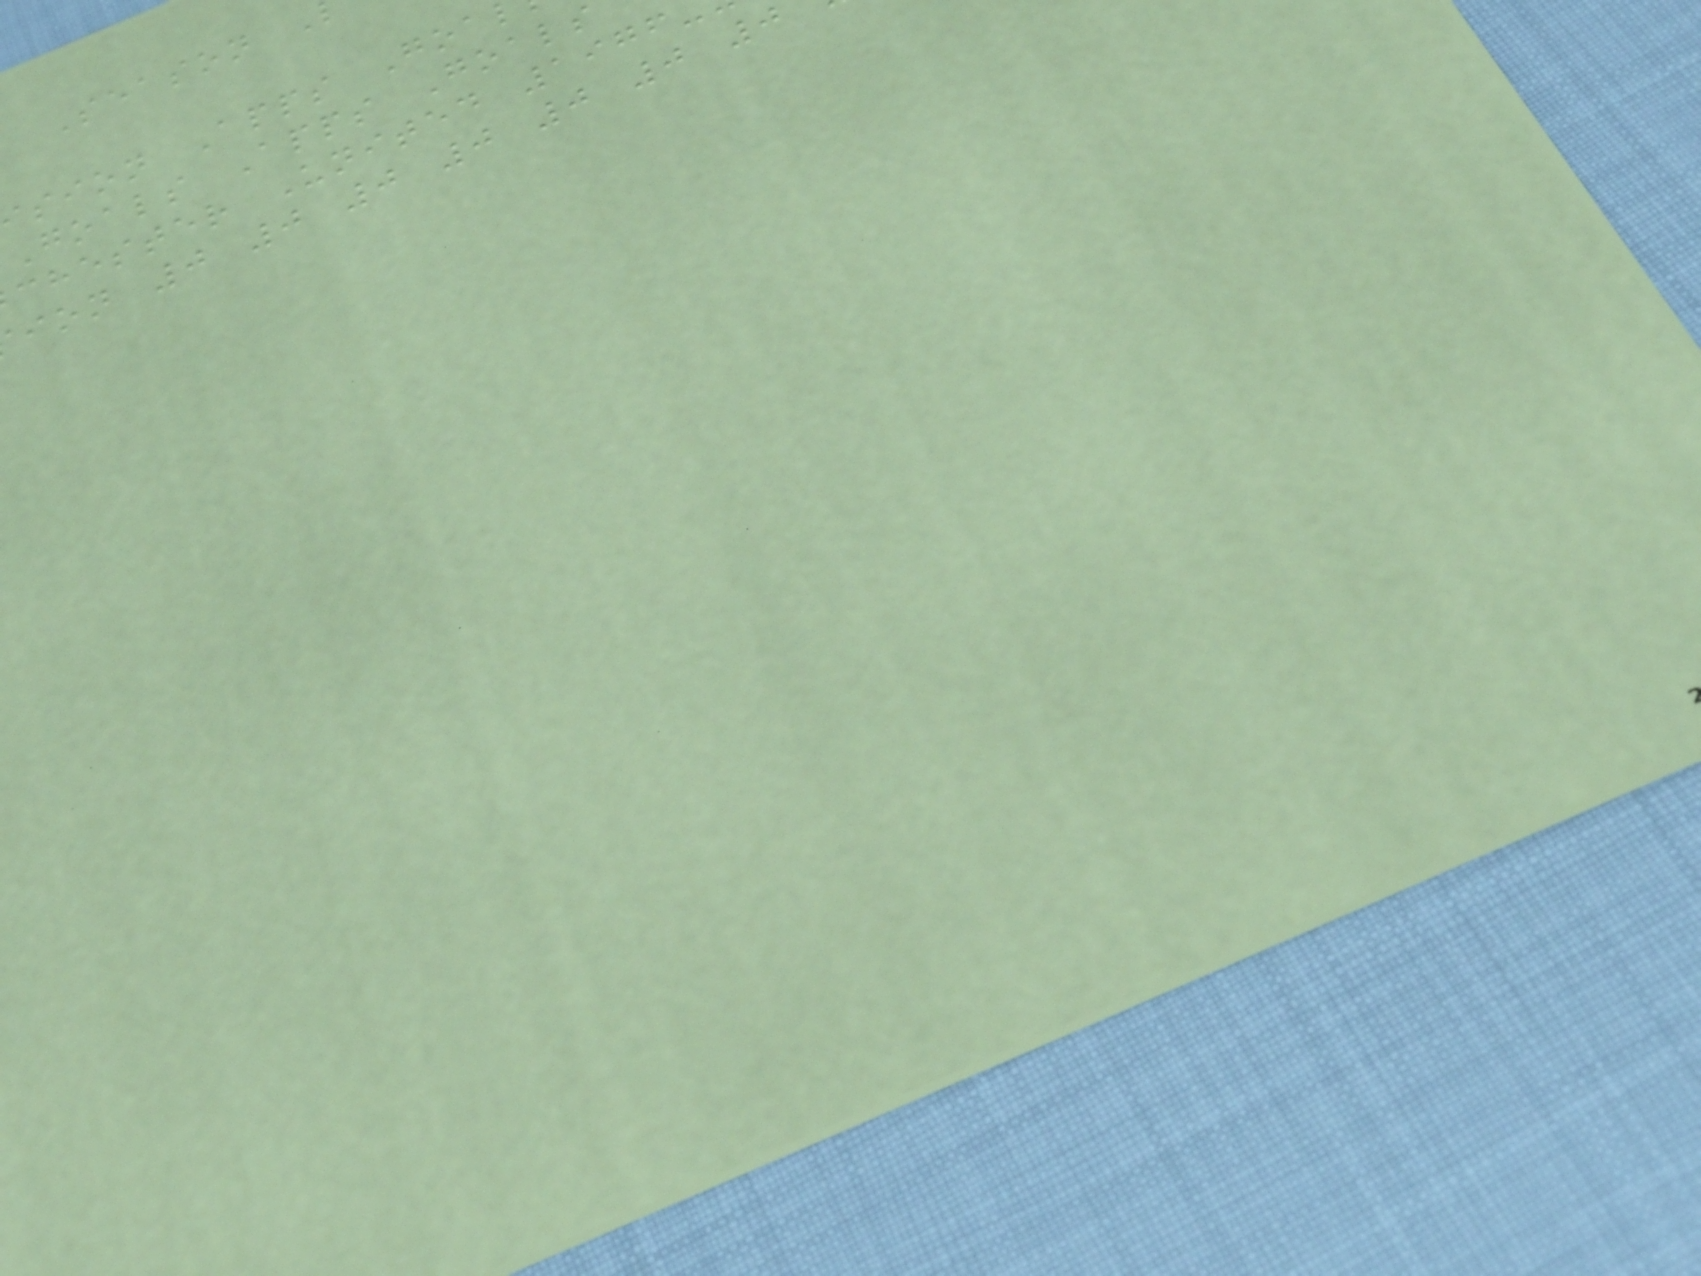sion Apps Goa
Goals Apps Goals
chester United 1976
ion 0 0 0 0 0 0 0
